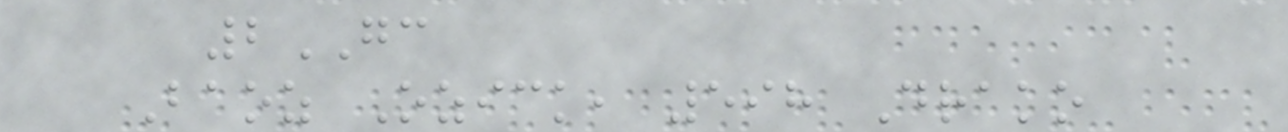2GC
Baoz Ozick, 598 Drako
